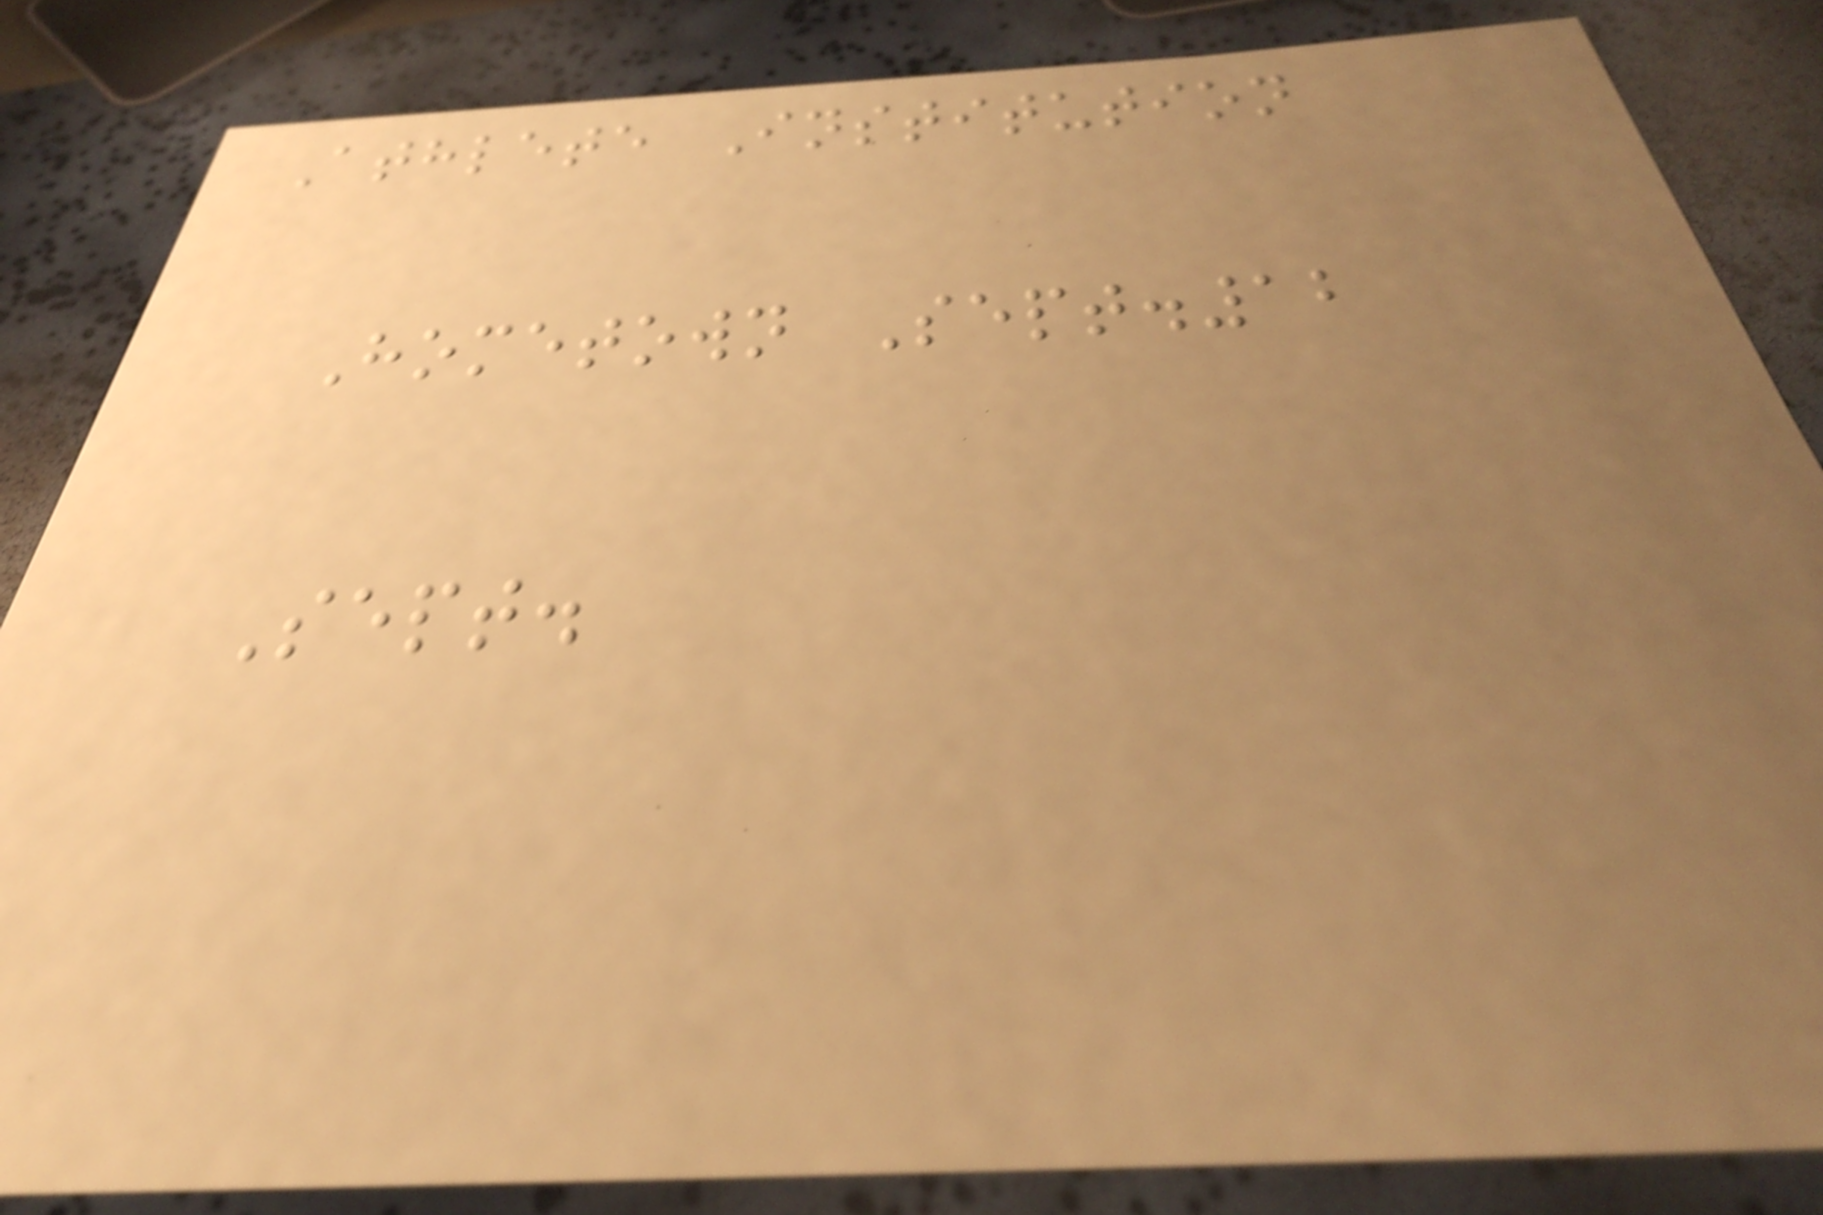Athlete Institution
Hometown Sept.12
Sept.
